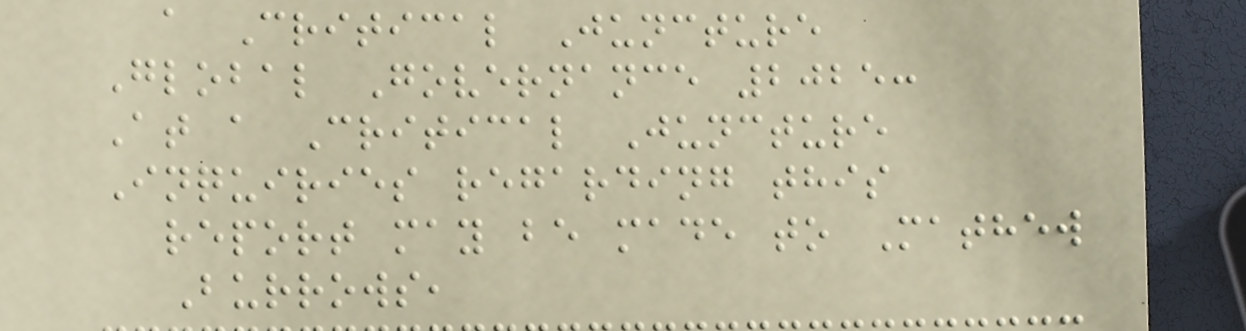a Critical Juncture
Global Governance 2025:
At a Critical Juncture
Inquiries regarding this
report may be made to Mathew
Burrows,
